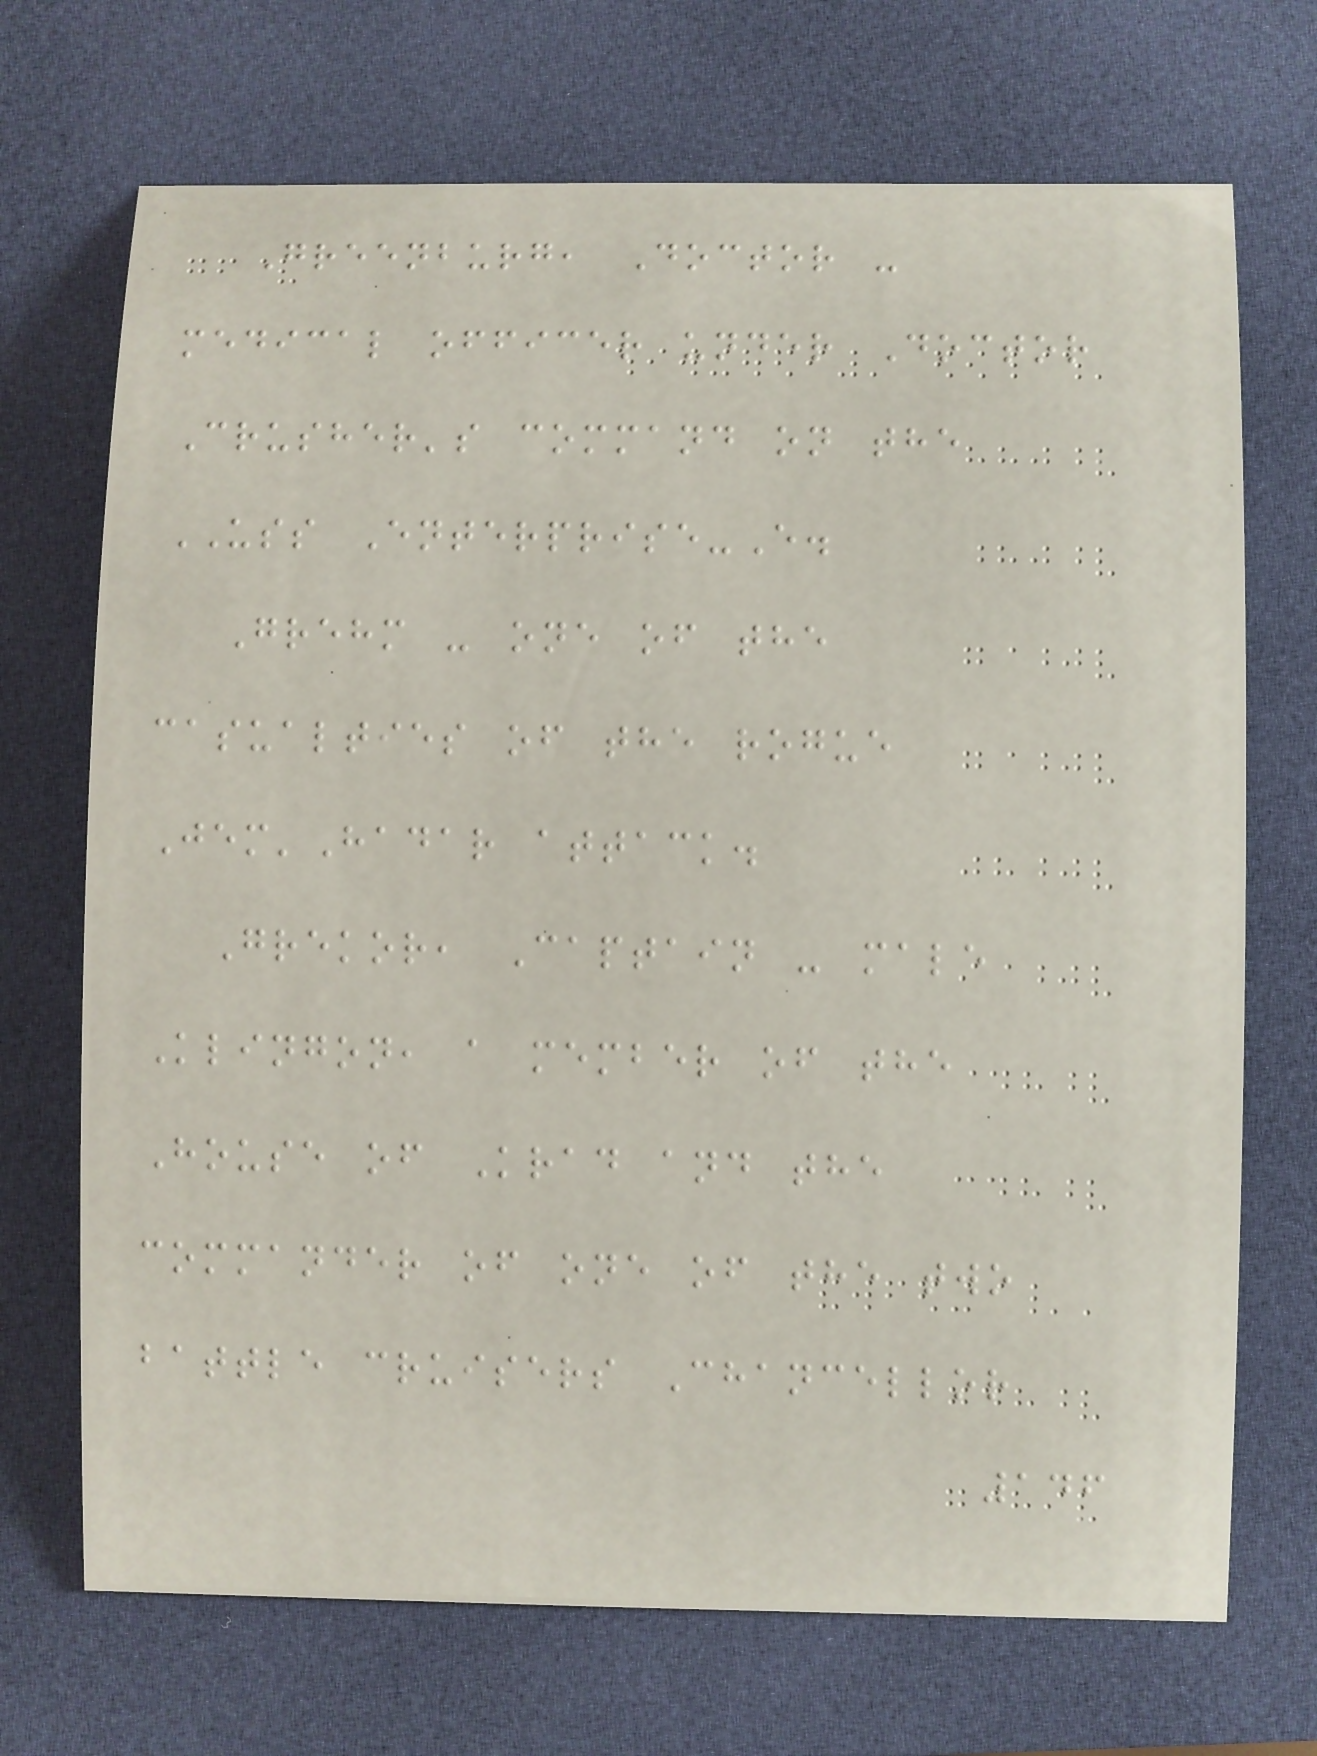Greenburg, Doctor -
medical officer under Doctor
Crusher's command on the
USS Enterprise-E.
Grehm - one of the
casualties of the rogue
Jem'Hadar attack.
Grekor, Captain - male
Klingon, a member of the
House of Krad and the
commander of one of the two
battle cruisers Chancellor
146
